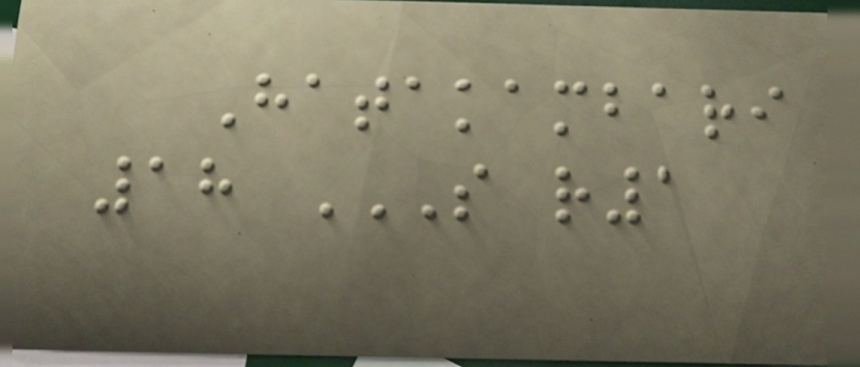Hatakambari
18 S R1
